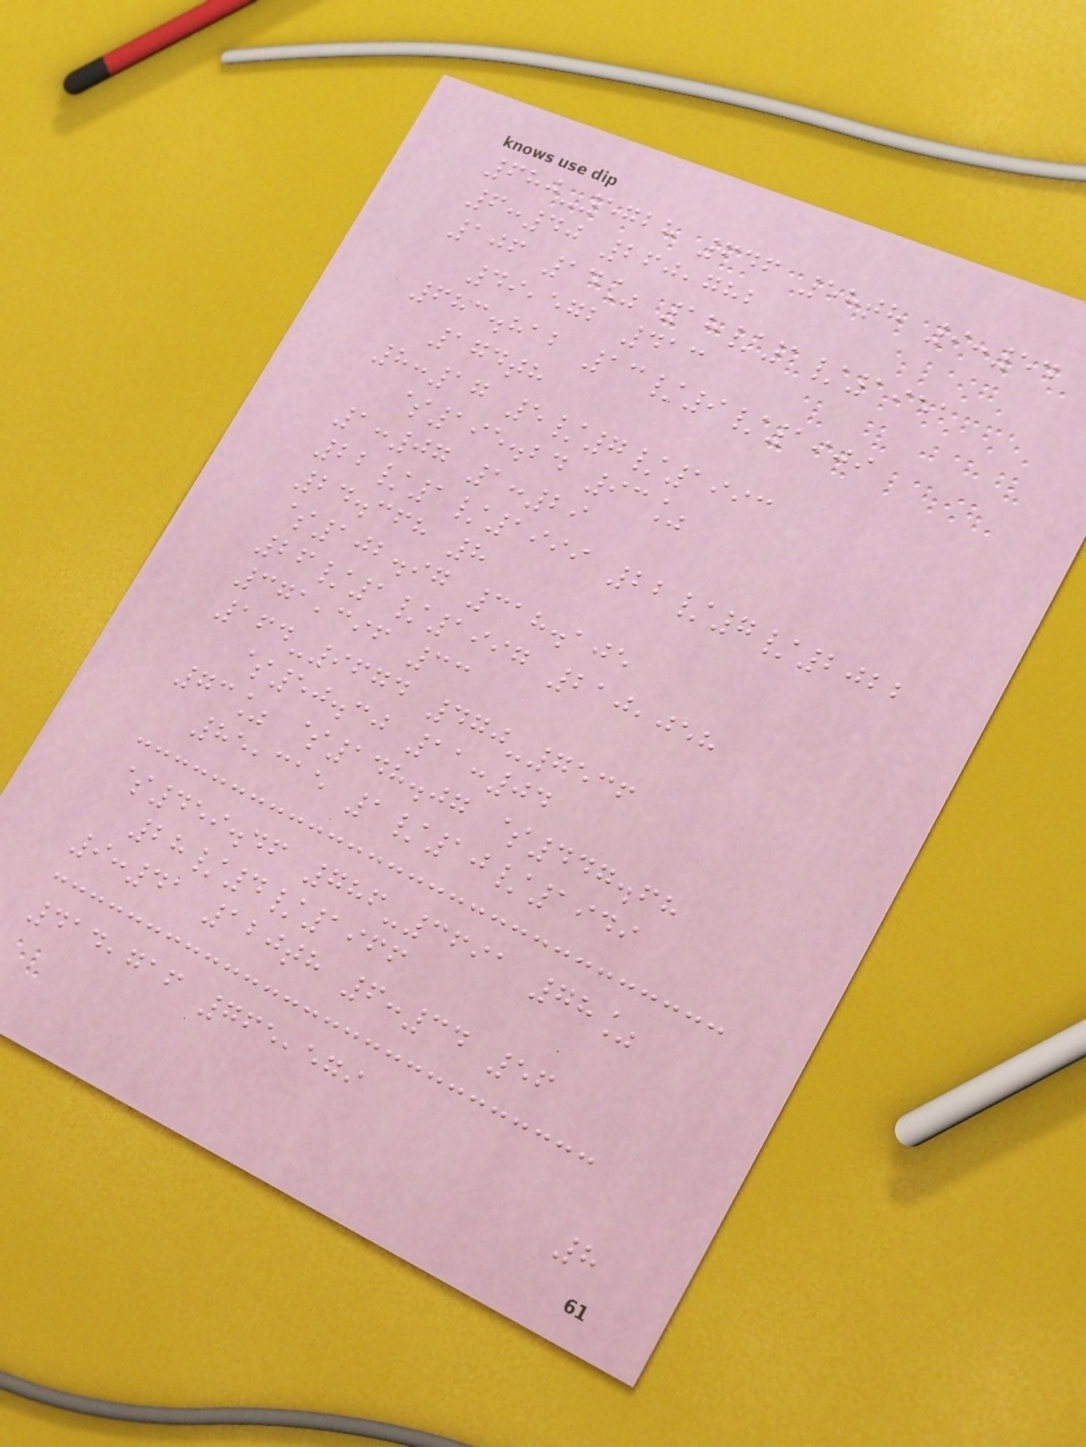680-5728 646 58th 9:54
6:40 260,782
106 14% 18/1/1951
49,572 413
683.812 13/9/1909
174th
8:17 5/7/1993
$195.24 93%
1:07 1:29
22/1/1999 22/7/2022
24.368 8
$102.97 318.105
26/1/1997 210,058
371,396 33
164-9674 470-7536
$50.30 11:04
73% $148.07 $447.68
85,315 1/10/1949
$459.46 786-3691 78%
28/4/1966
9:41 120th 6:34 56
414,716 765,579
8
